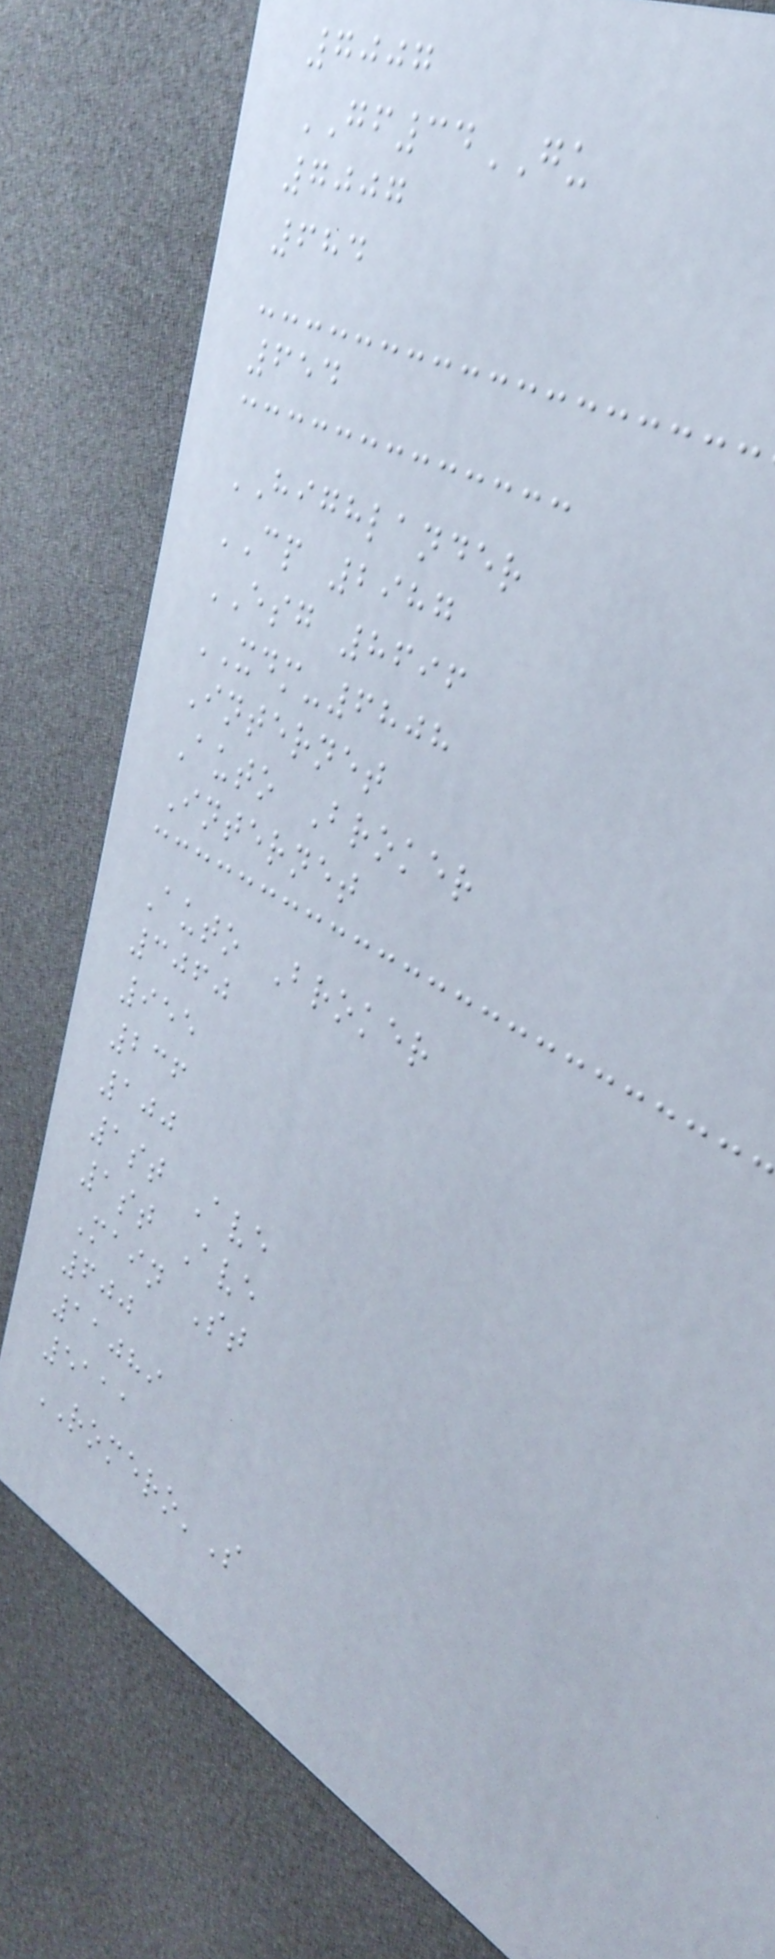7007
GF34GU
7007
684
654
HIGHLANDER
CP 2987
ESG 8696
XDM-6808
Internet
Auto Broker
Internet
Auto Broker
3060
955
236
100
1st Ave
1st Ave
Main St
600
11089
5111
ROMERO'S
